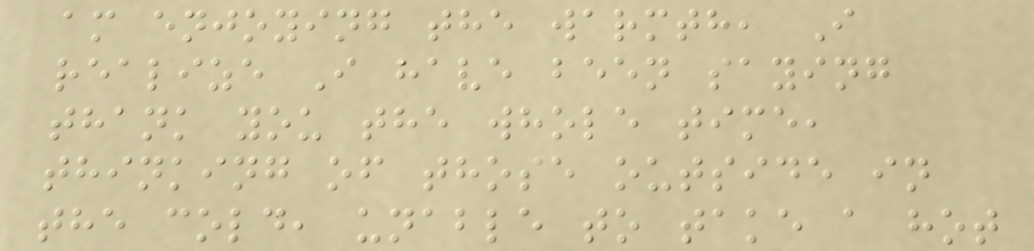am enjoying the warmth, I
realize I have been saying
thank you the whole time,
thinking of those outside in
the cold, unable to take a hot
